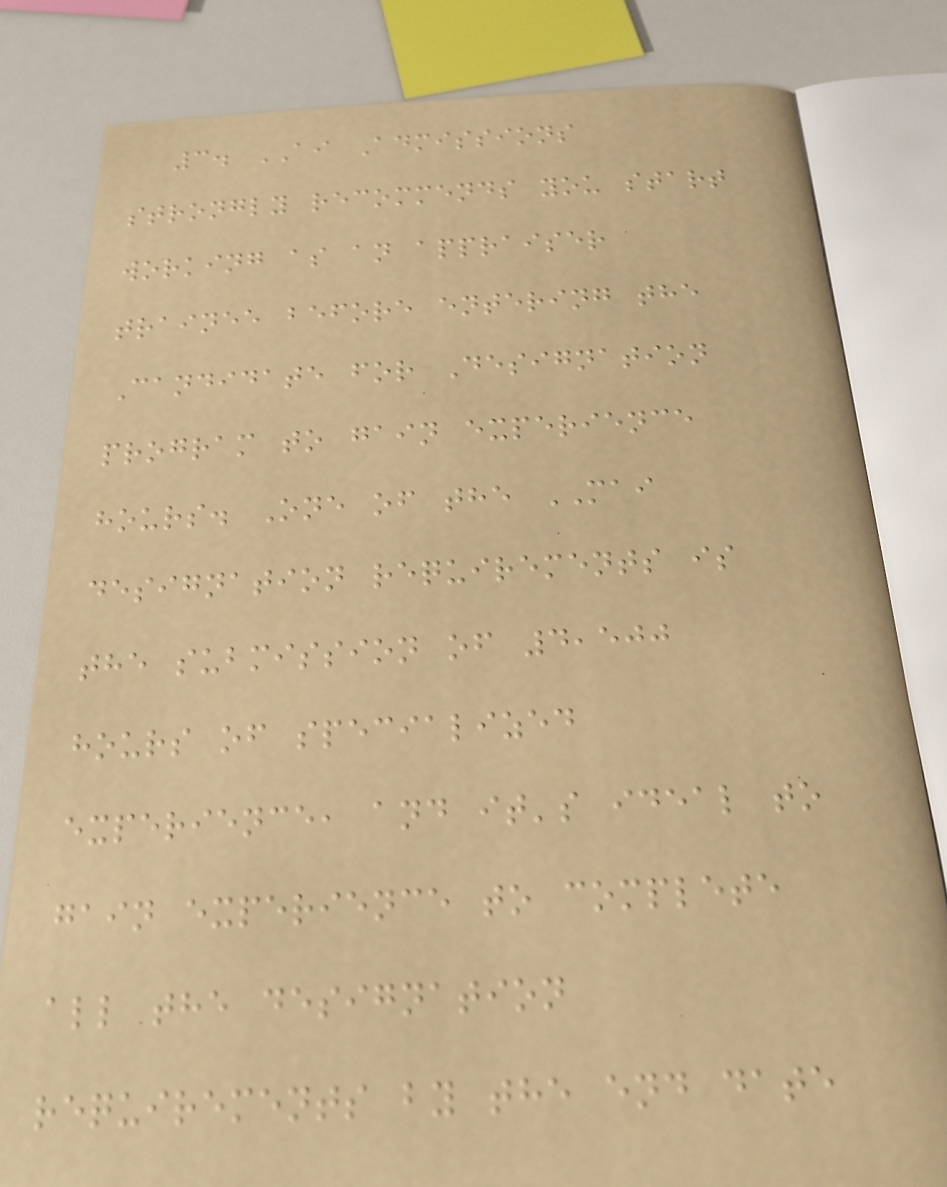3. AI Admissions
strongly recommends you start
working as an appraiser
trainee before entering the
Candidate for Designation
program to gain experience
hours. One of the MAI
designation requirements is
the submission of 4,500
hours of specialized
experience, and it's ideal to
gain experience to complete
all the designation
requirements by the end date
